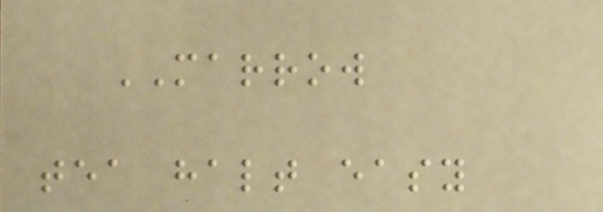MARROW
tea halt easy
